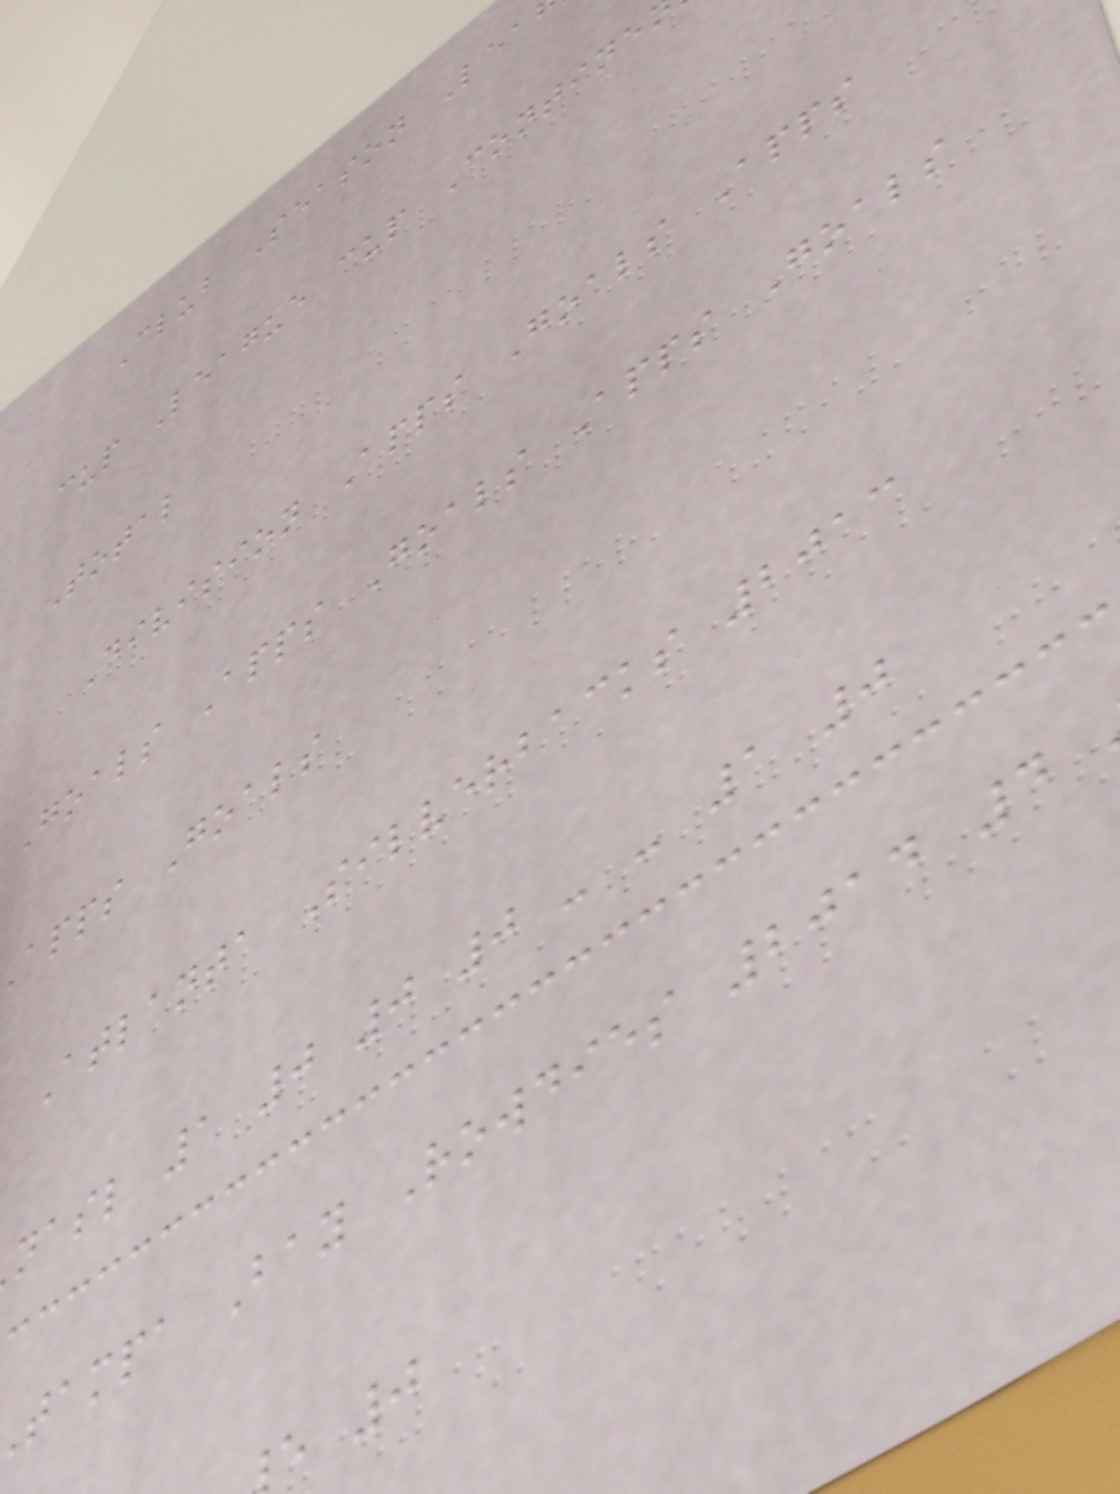Club Season Lea
cup League cup Contine
Total
Division Apps Goals Apps
Goals Apps Goals Apps Goals
apps Goals
Atlanta Silverbacks 2013
nasl 1 0 0 0 - - 1 0
tampa Bay Rowdies 2014 4
e 0
